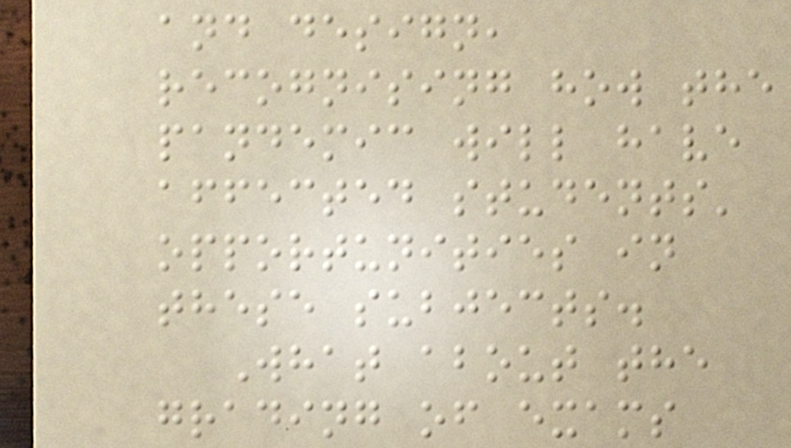and design,
recognising how the
pandemic will have
affected students'
opportunities in
these subjects.
What about the
grading of exams
